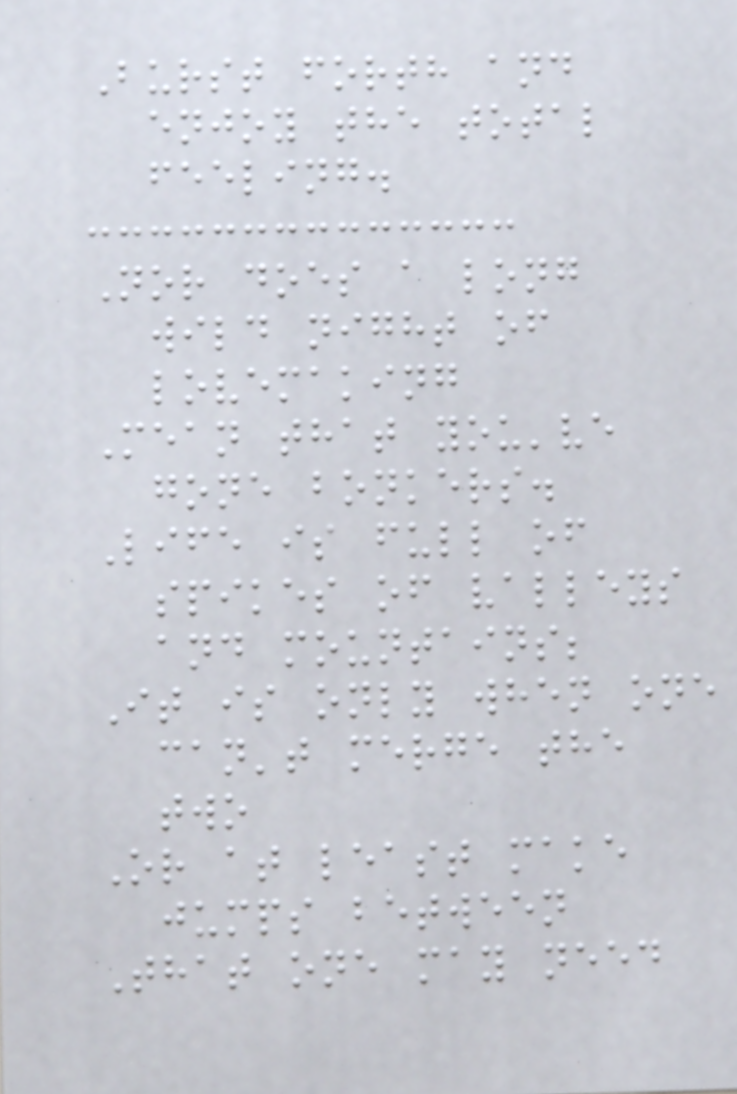Burst forth and
enjoy the total
feeling.
Nor does a long
wild night of
lovemaking
Mean that you've
gone bonkers.
Life is full of
spikes of valleys
and mountains;
It is only when one
can't merge the
two
Or at least make
jumps between
That one may need
